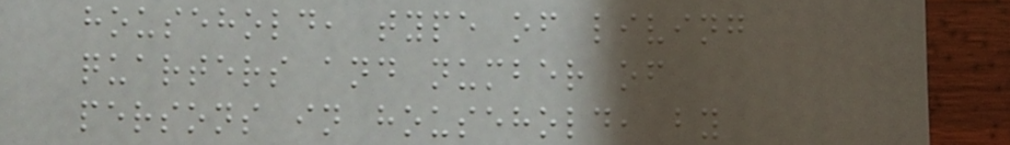household, type of living
quarters and number of
persons in household, by
